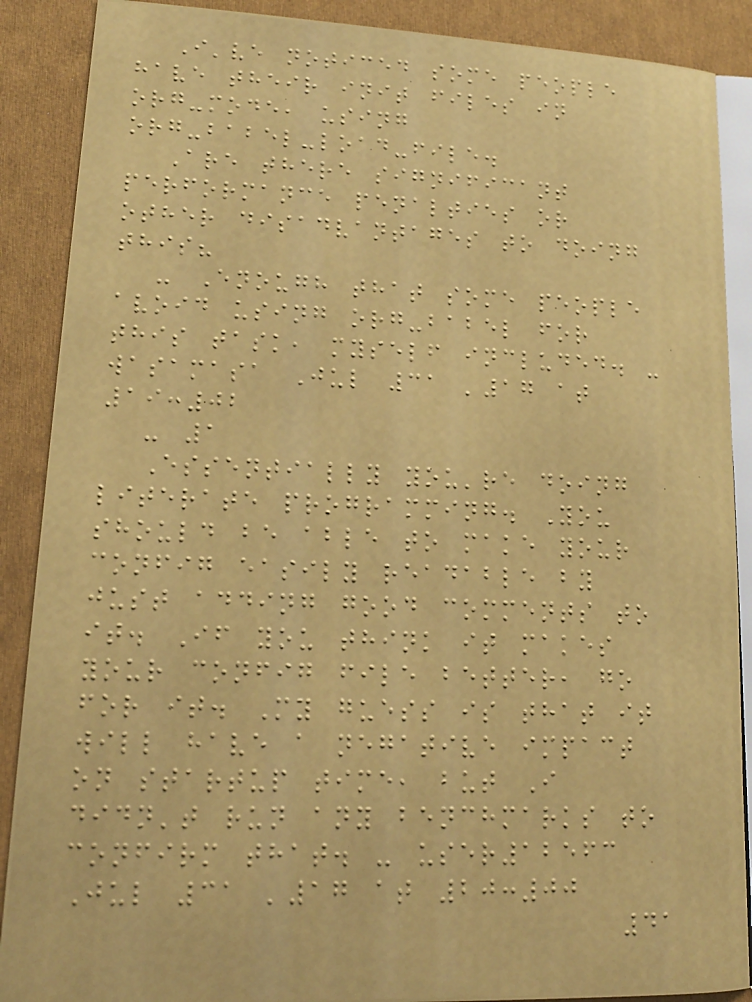I've noticed some people
have their init files in
org-mode, using
org-babel-load-file.
Are there significant
performance penalties or
other disadvantages to doing
this?
- Enough that some people
avoid using org-babel for
this task, myself included. -
wasamasa Jul 31 '17 at
19:02
- 1
Essentially you're doing
literate programming. You
should be able to make your
config easily readable by
just adding good comments to
it. If you think it makes
your config file better, go
for it. My guess is that it
will have a negative impact
on startup time, but I
didn't run any benchmarks to
confirm that. - user12563
Jul 31 '17 at 20:00
41
